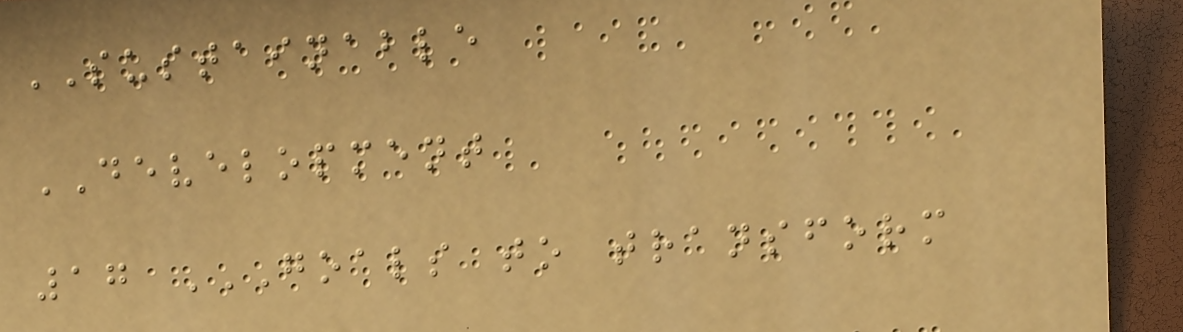SUSTAINABLE
DEVELOPMENT
17 GOALS TO TRANSFORM
